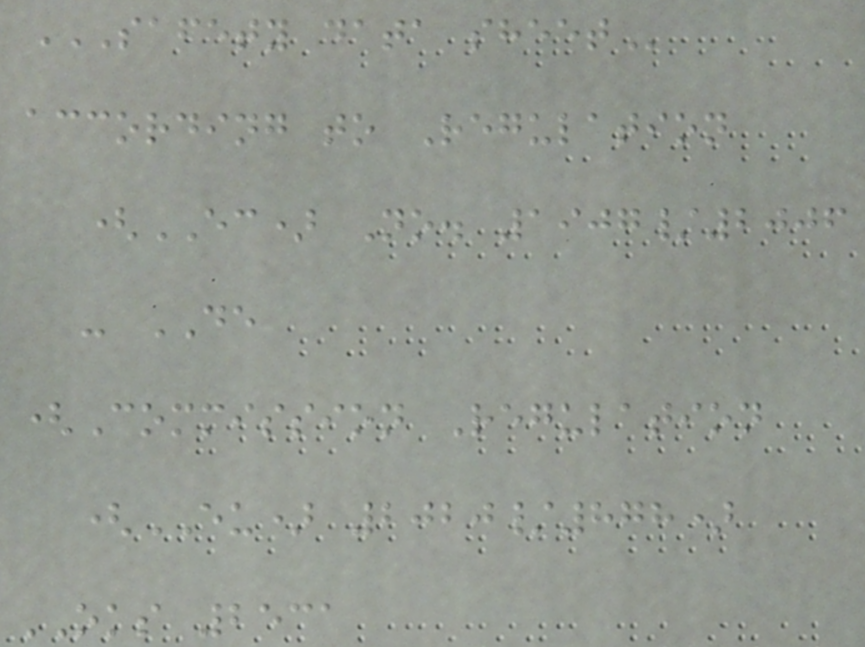SAFETY DATA SHEET
according to Regulation
(EC) No. 1907/2006
- DE
(Commission Regulation
(EU) 2020/878)
OKS 2531
